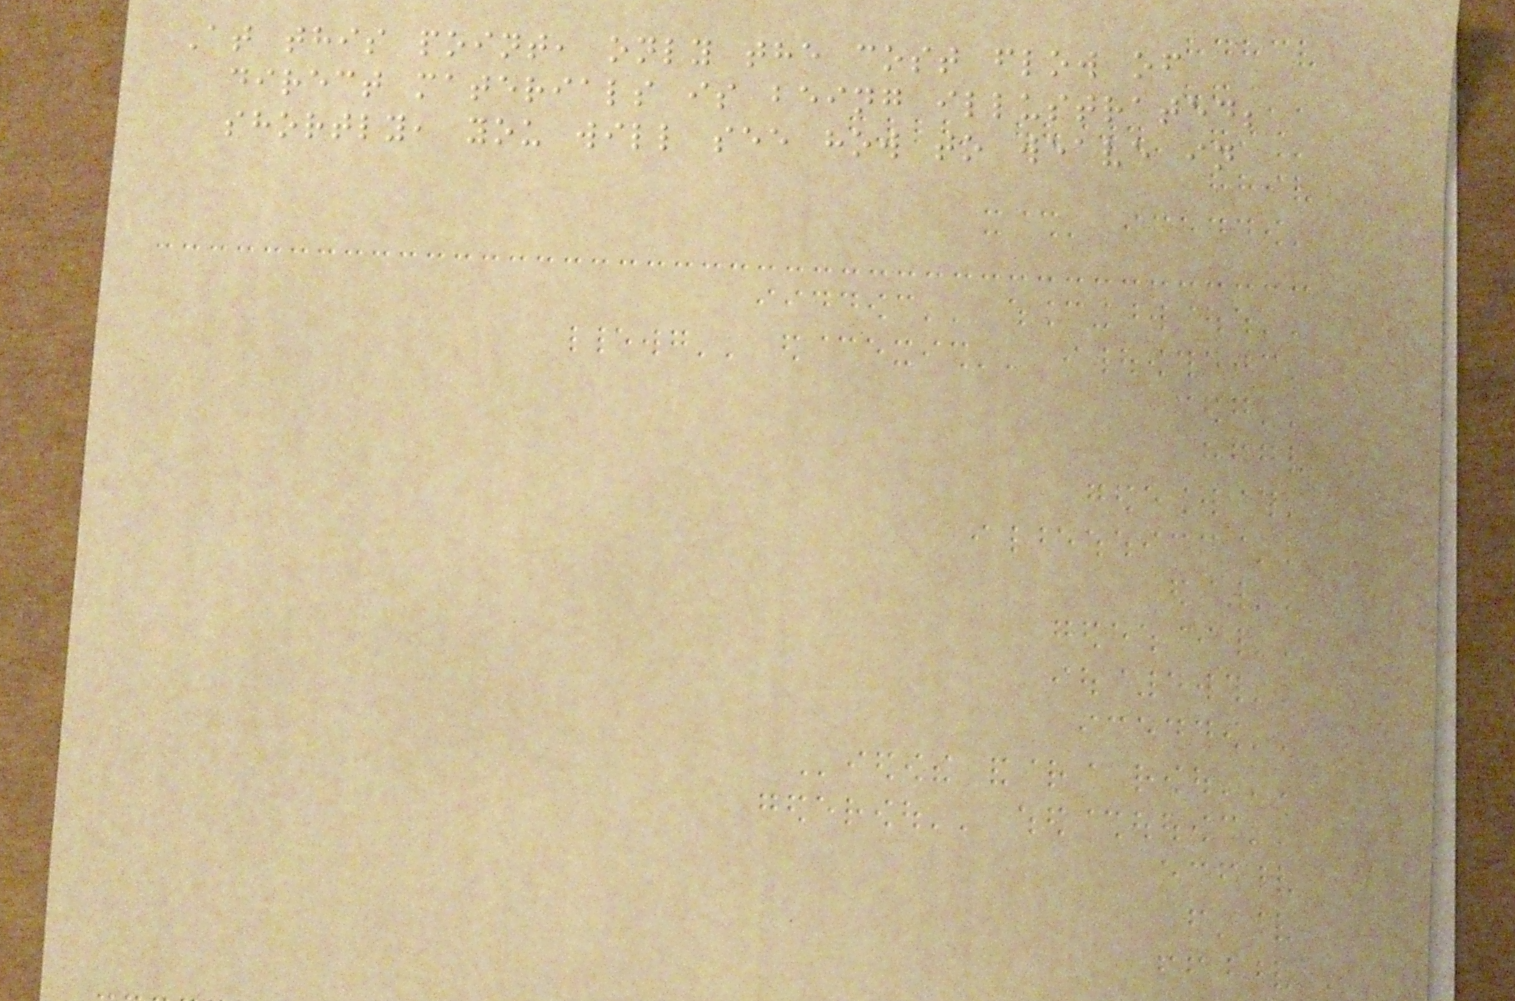At this point, only the cost flow of
direct materials is being illustrated;
shortly, you will see how to weave in
